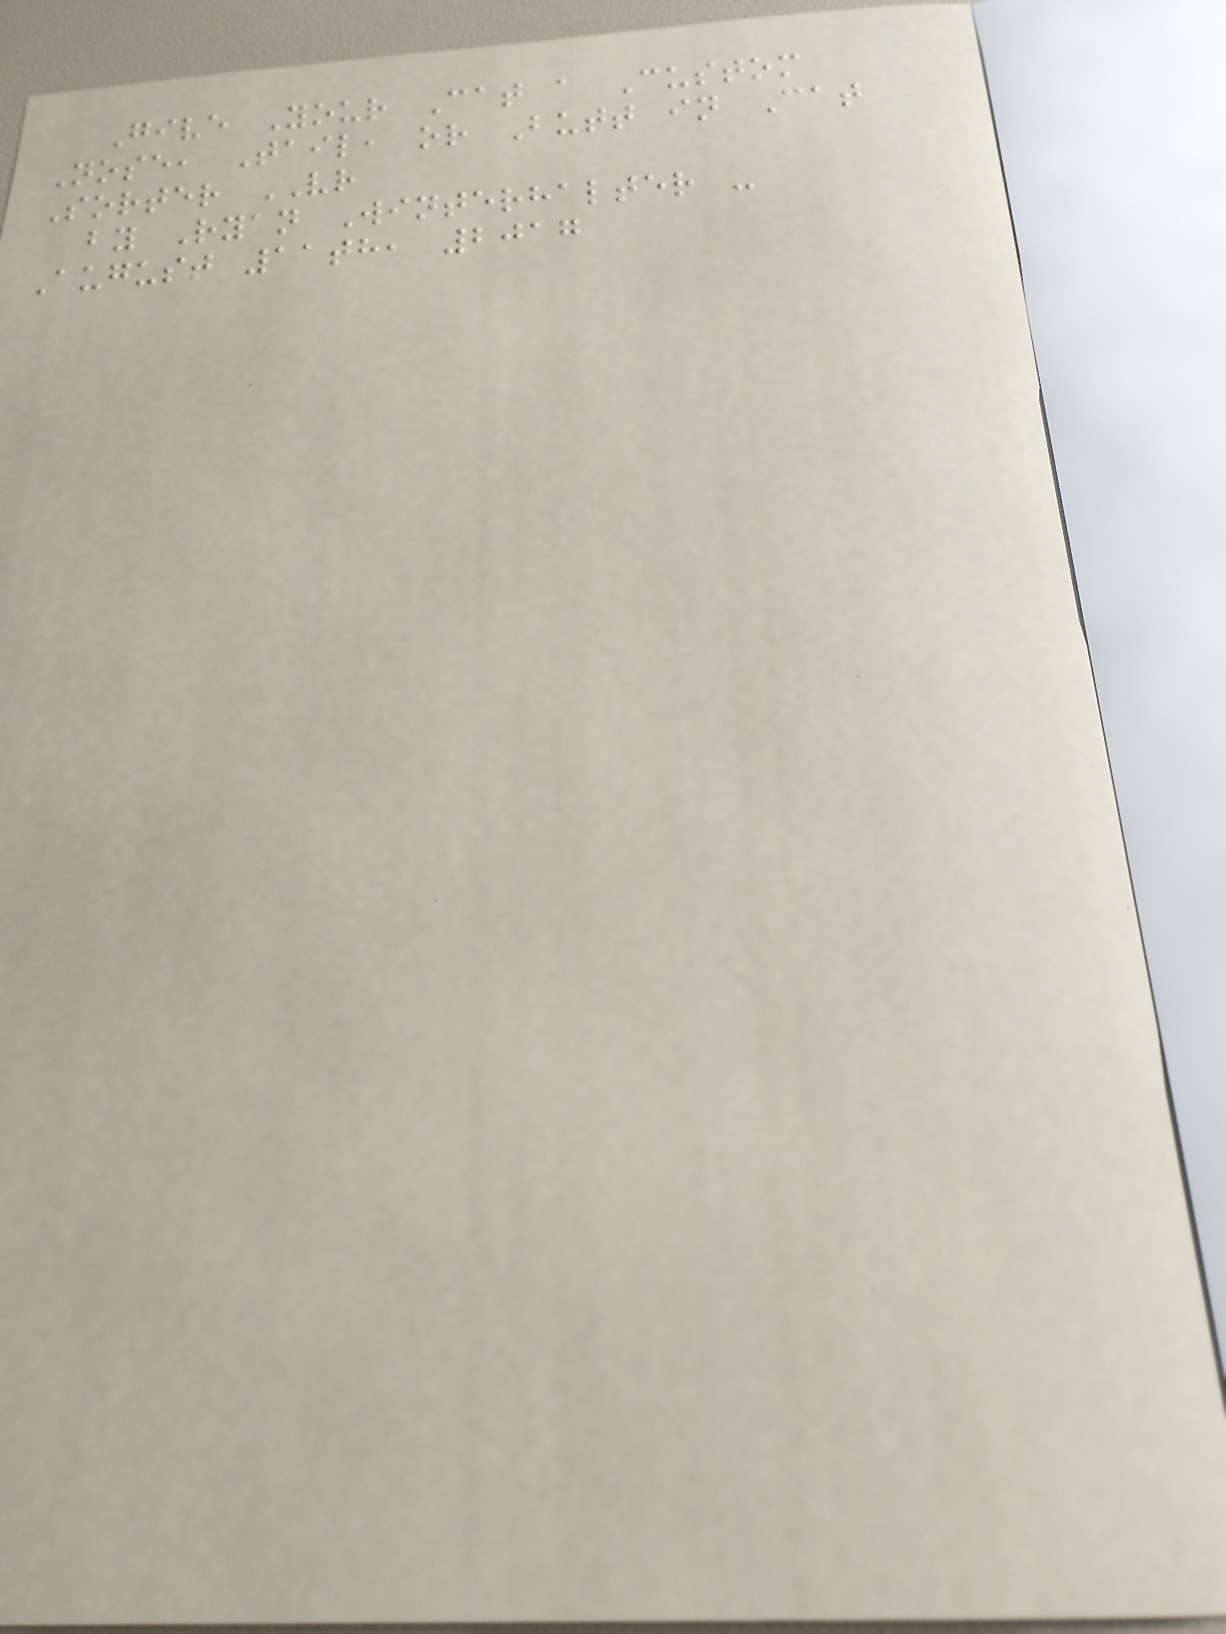Give Your Cat a Custom
Nose, Tail, or Butt in Cat
Sorter VR
by Ryan Winterhalter -
August 11th, 2017
